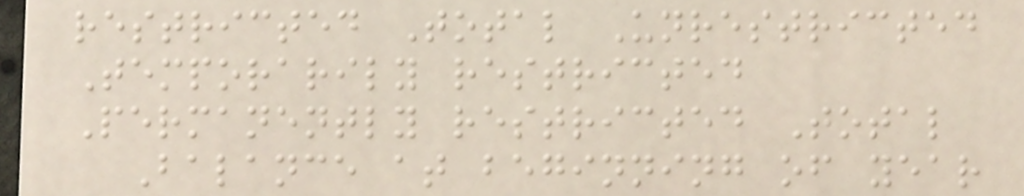restricted Total Unrestricted
Temporarily restricted
Permanently restricted Total
Balance at beginning of year
